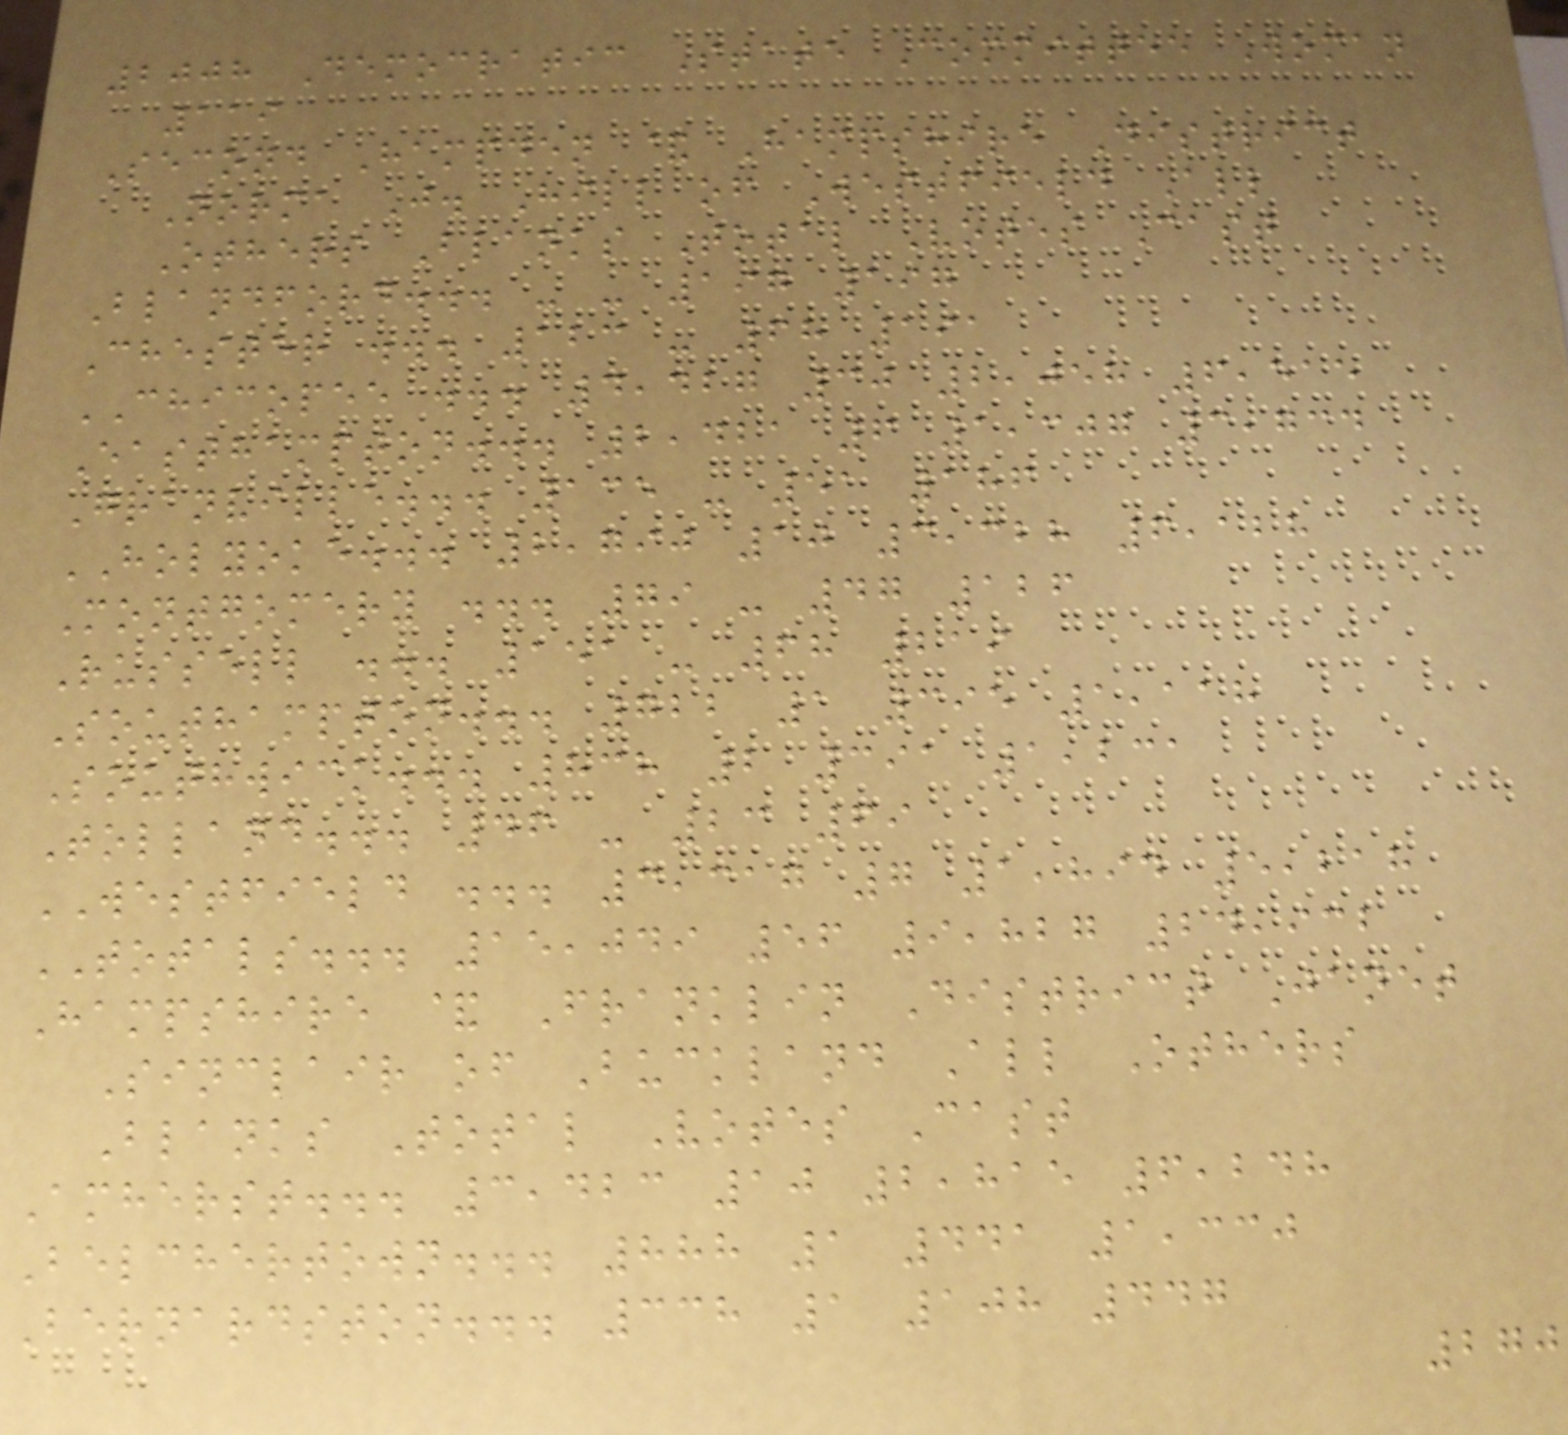2008 Democratic State Committee Woman
119
Second Hampden & Hampshire District
Norma J. Hill of Westfield All
Others Blanks Total Votes Cast
Blandford... - - 197 197
Chester ... 123 - 68 191
CHICOPEE ... 4,427 30 2,058 6,515
Easthampton... 2,421 6 1,307 3,734
Granville... 135 - 51 186
HOLYOKE... 2,790 10 3,328 6,128
Montgomery ... 79 - 47 126
Russell ... 151 - 68 219
Southampton... 722 1 395 1,118
Southwick... 838 2 391 1,231
Tolland... 46 - 23 69
WESTFIELD ... 3,317 7 1,894 5,218
TOTALS... 15,049 56 9,827 24,932
Hampshire & Franklin District Janet
Sinclair of Buckland All Others
Blanks Total Votes Cast
Amherst... 3,423 10 2,815 6,248
Belchertown... 888 1 441 1,330
Bernardston... 338 1 108 447
270
